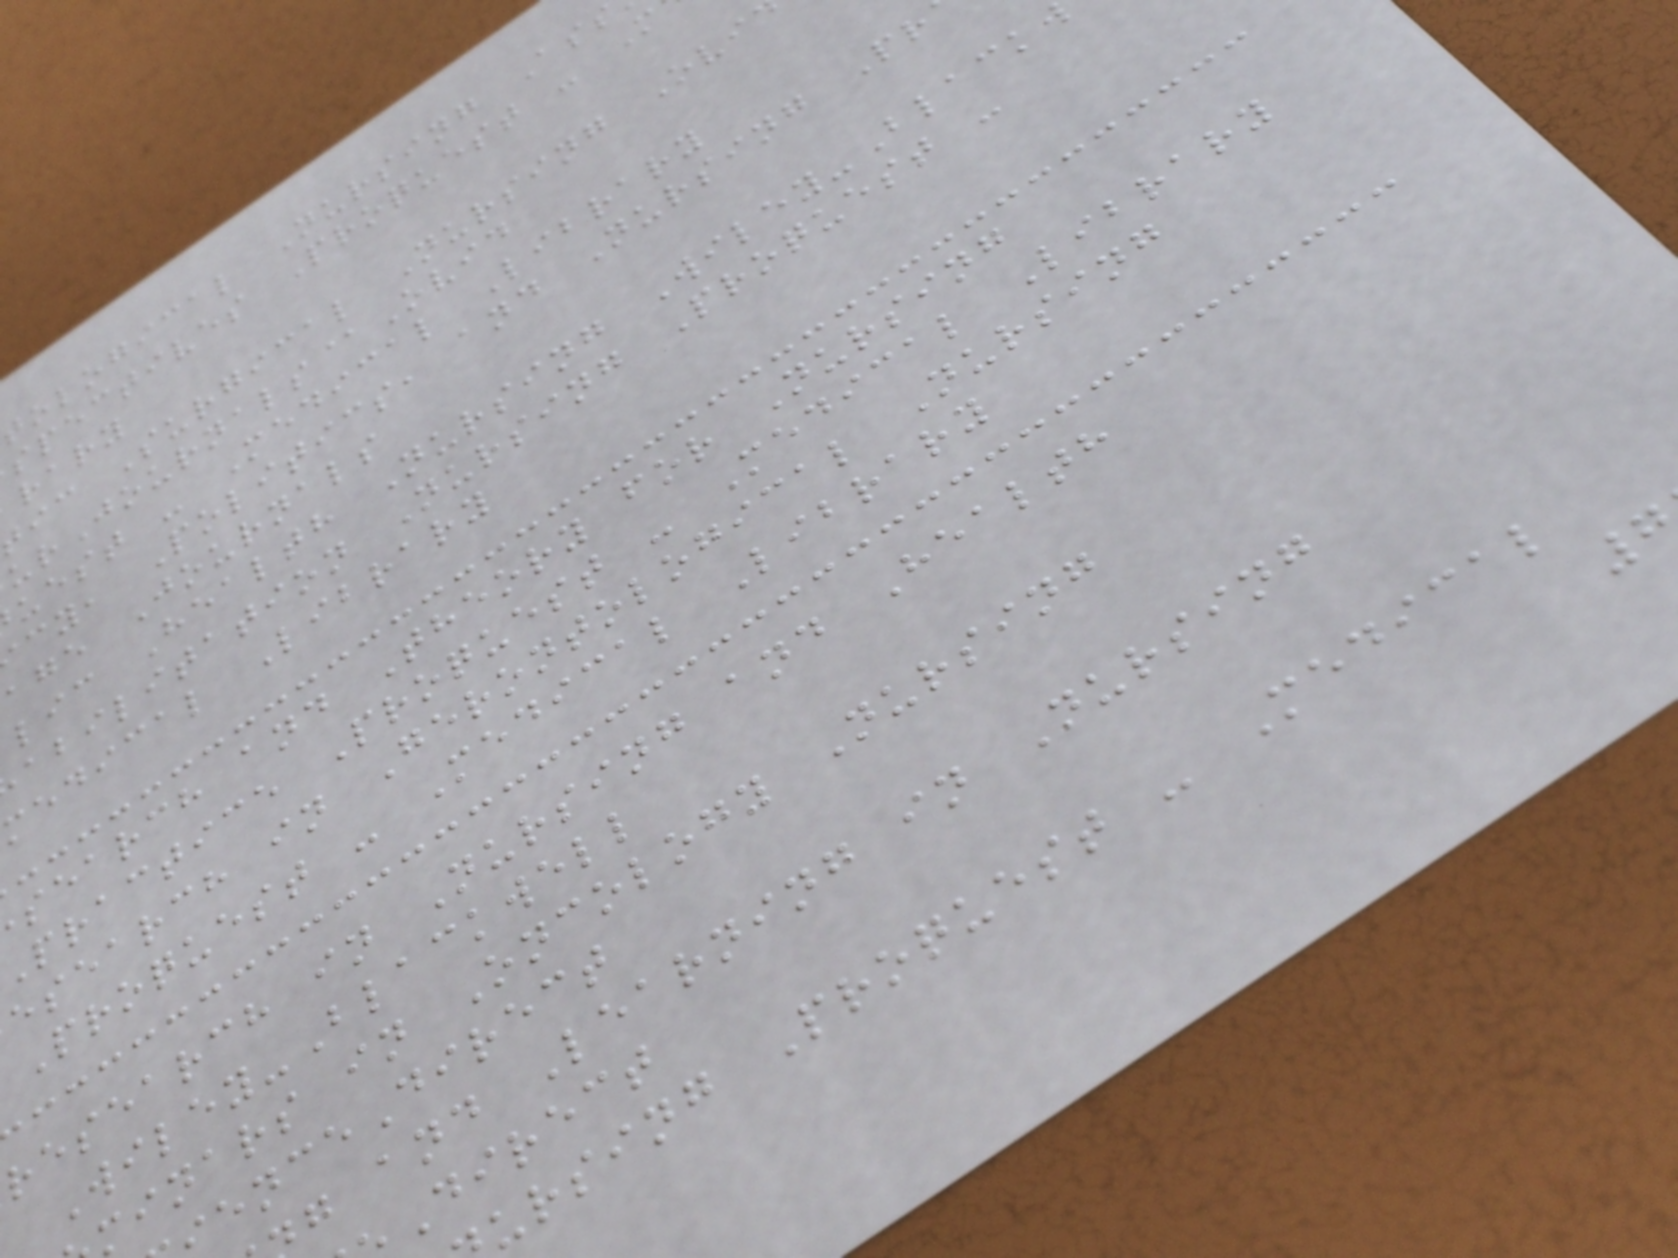tological Nursing Ass
spectives Proquest - M
rary
ic Surgical Nursing Ovi
urJournals@Ovid
uest - Medical Library
cy, Politics, and Nursing Pr
age Journals
lic Health Nursing Wiley-Blackw
abilitation Nursing Proquest -
medical Library
search and Theory for Nursing
practice Proquest - Medical Library
esearch in Gerontological Nursing
Proquest - Medical Library
research in Nursing and Health
Wiley-Blackwell
minars in Oncology Nursing
enceDirect
g and Learning in Nursing
Direct
ursing Proquest - Medical
